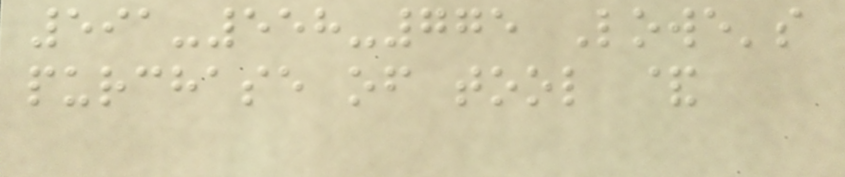591-558-775 Lowe's
purchase of tool &
